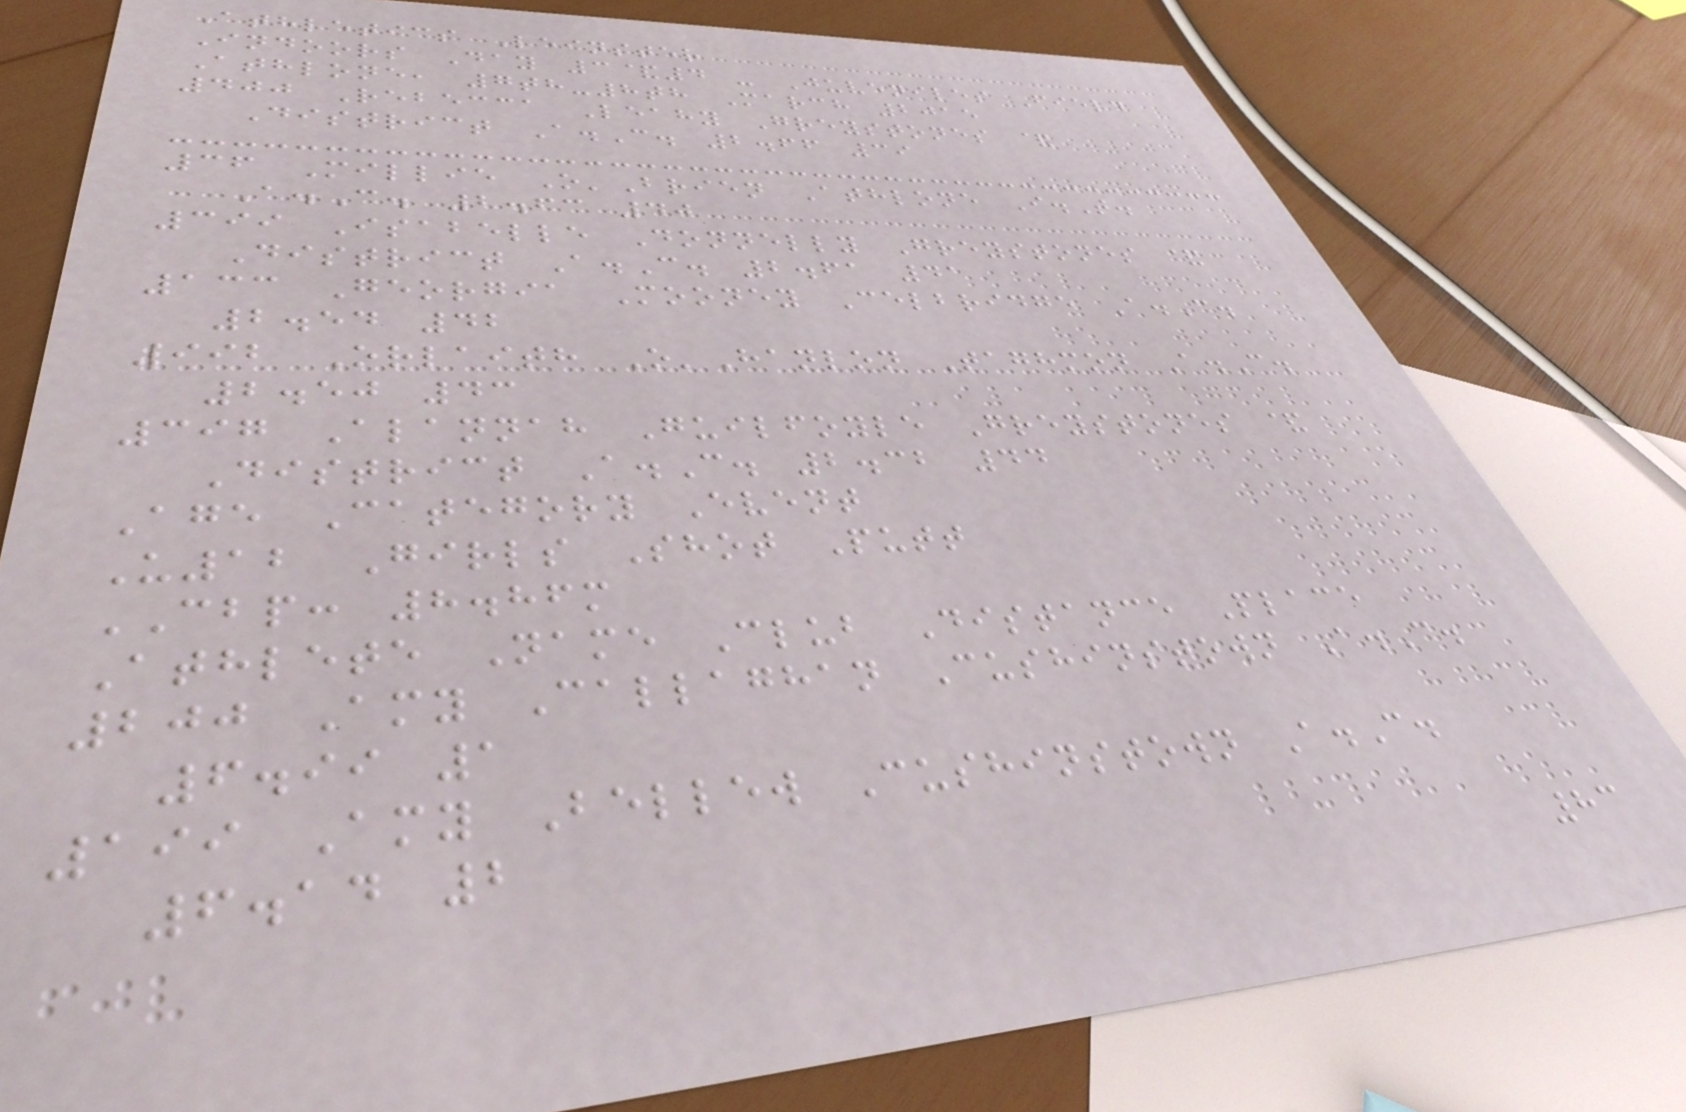Athletics Leinster
Indoors Day 3&4 - Juveniles Field
Athlone, 7th-8th March 2015
400 Rebecca Leahy Greystones &
District A.C. 2.66 39
36 Millie O'Brien Athlone I.T.
A.C. 2.63 40
399 Isabelle Donnelly Greystones &
District A.C. 2.61 41
133 Georgia Mooney Celbridge A.C.
2.54 42
992 Orlaith O'Hanlon Taghmon A.C.
2.50 43
397 Alannah Guilfoyle Greystones &
District A.C. 2.32 44
Age Category Event
U12 Girls Shot Putt
CBP: 8.86m
Athlete Name Club Distance Place
200 Amy Callaghan Cushinstown A.C.
6.99 1
199 Amy Bellew Cushinstown A.C.
6.14 2
83
